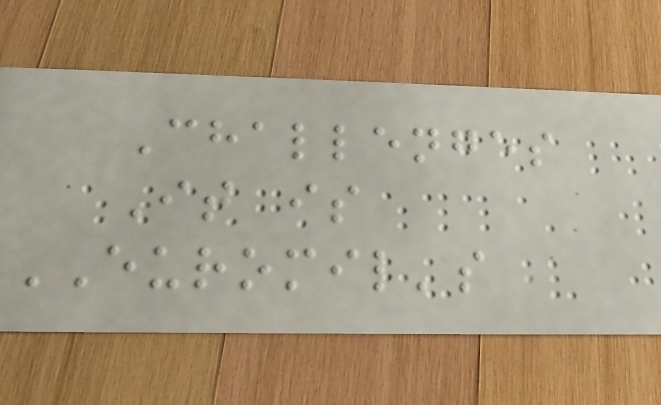Challenges
It is
EUROMIL's
